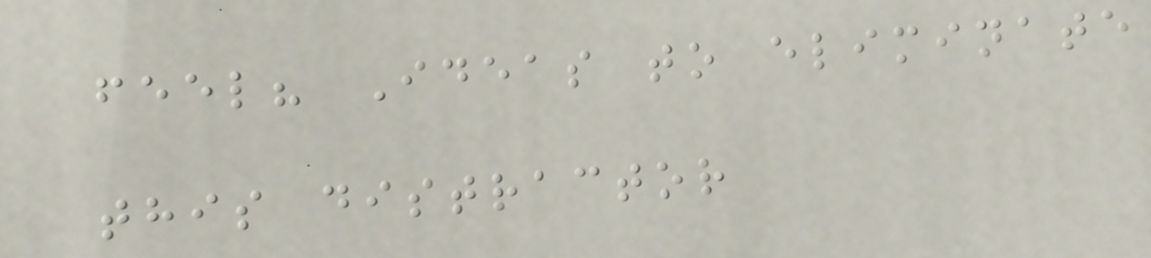feel? Ideas to eliminate
this distractor
